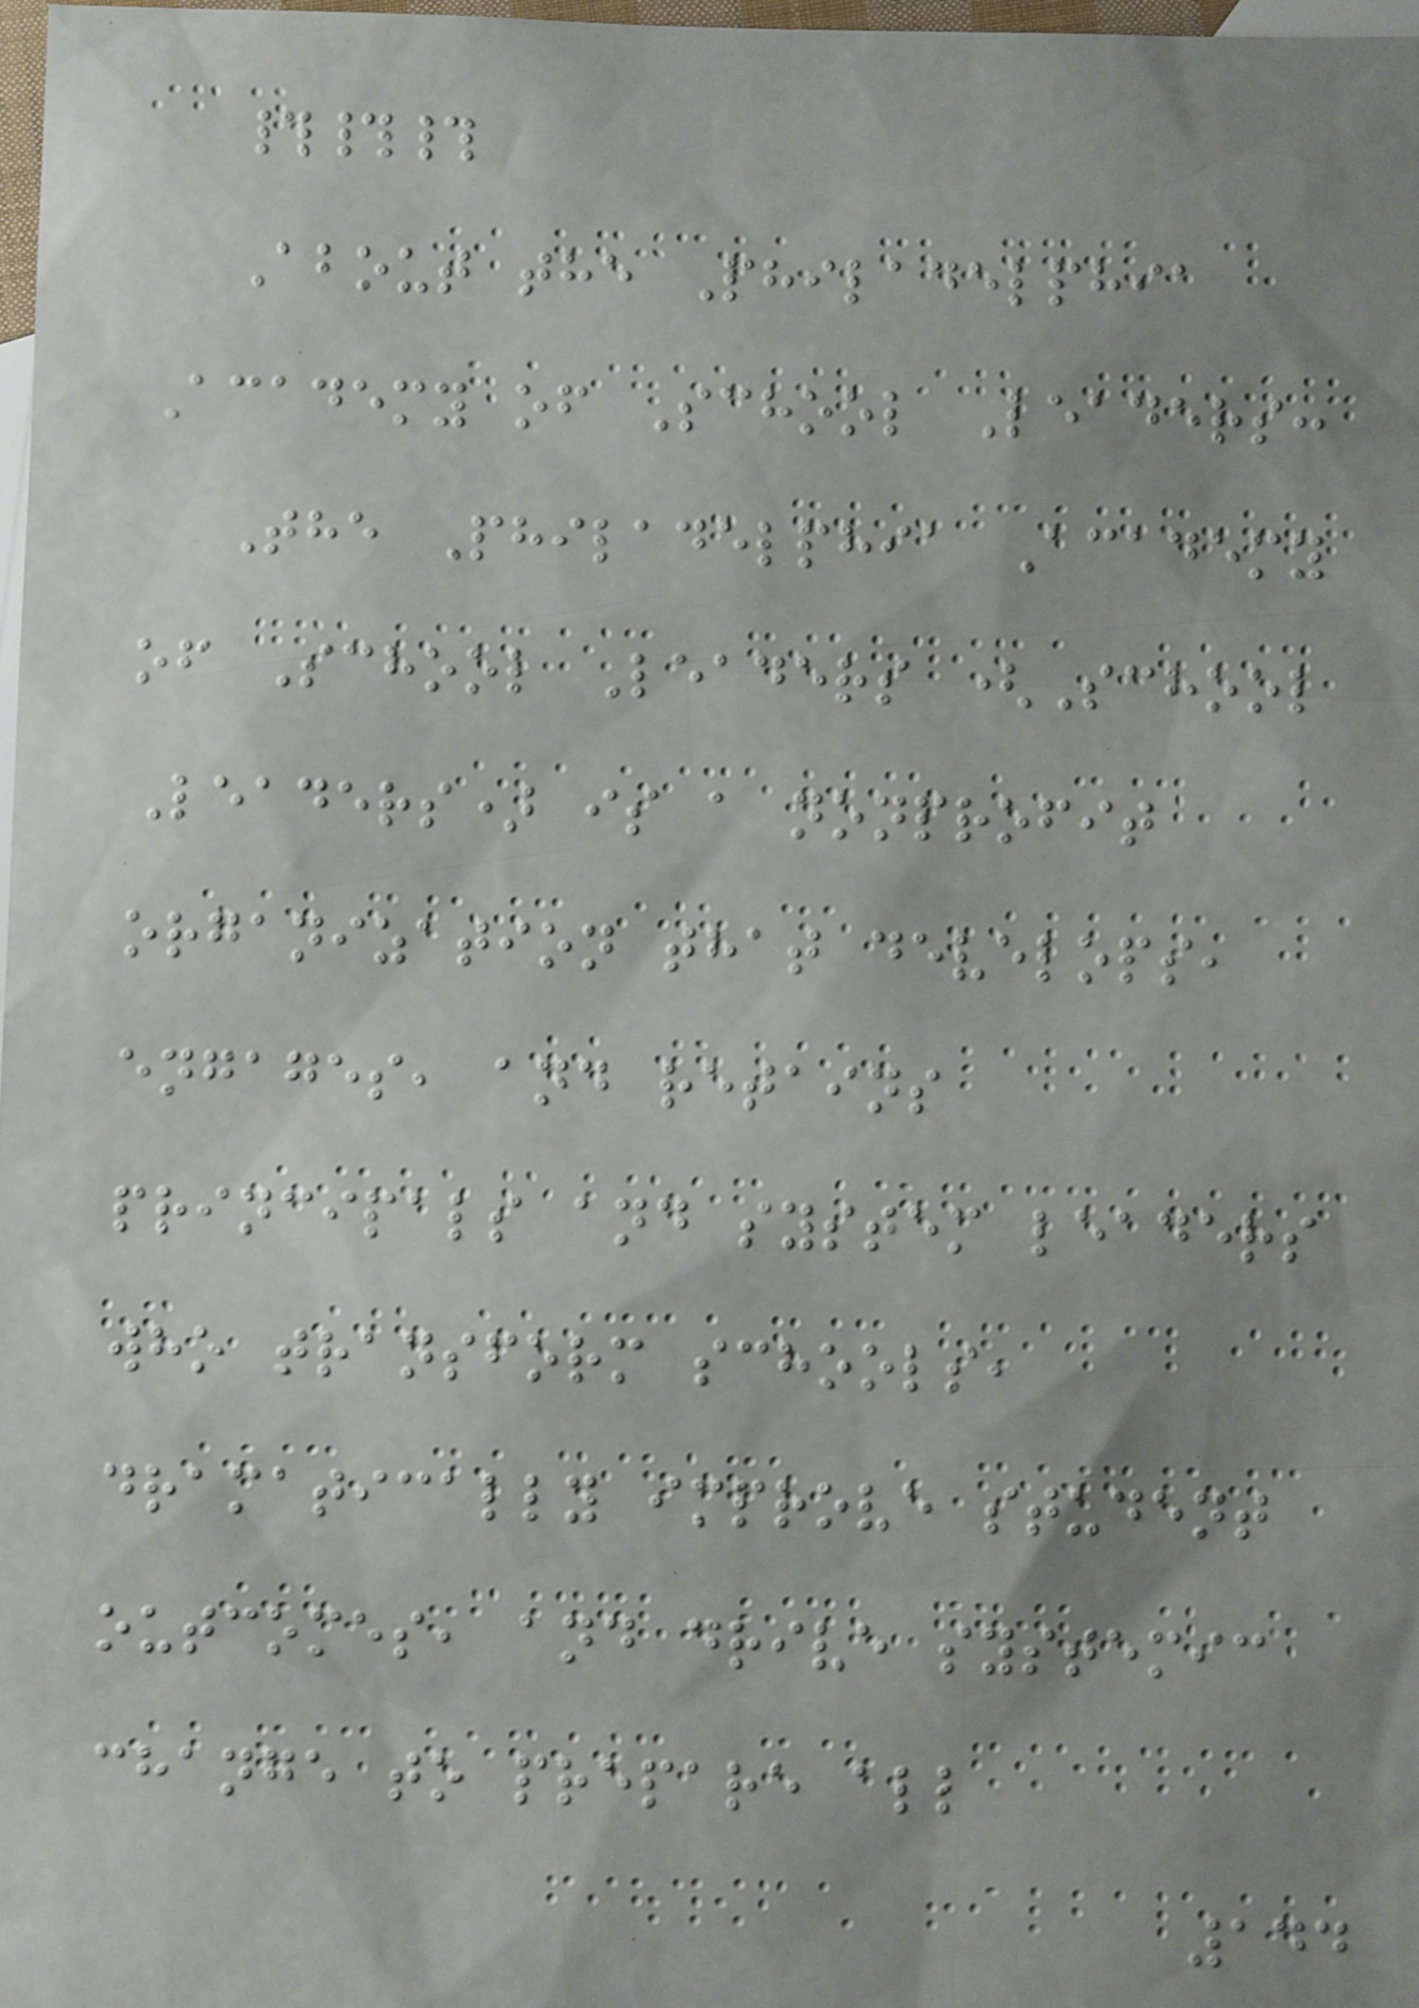###
About the Philadelphia
Academy of School Leaders:
The Philadelphia Academy
of School Leaders (School
Leaders) is a nonprofit
organization that develops,
engages, and retains
principals and system leaders
who transform schools,
dramatically improve student
outcomes, and drive systemic
change to prepare all
144
